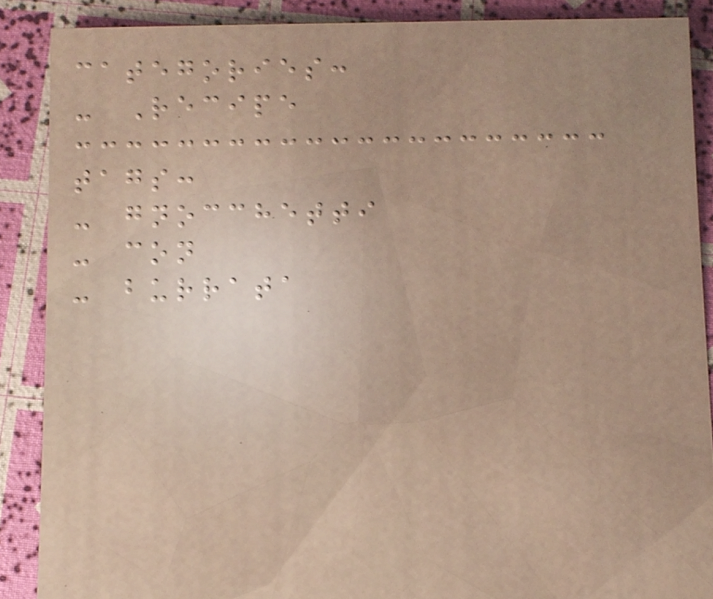categories:
- Recipe
tags:
- gnocchetti
- con
- burrata
